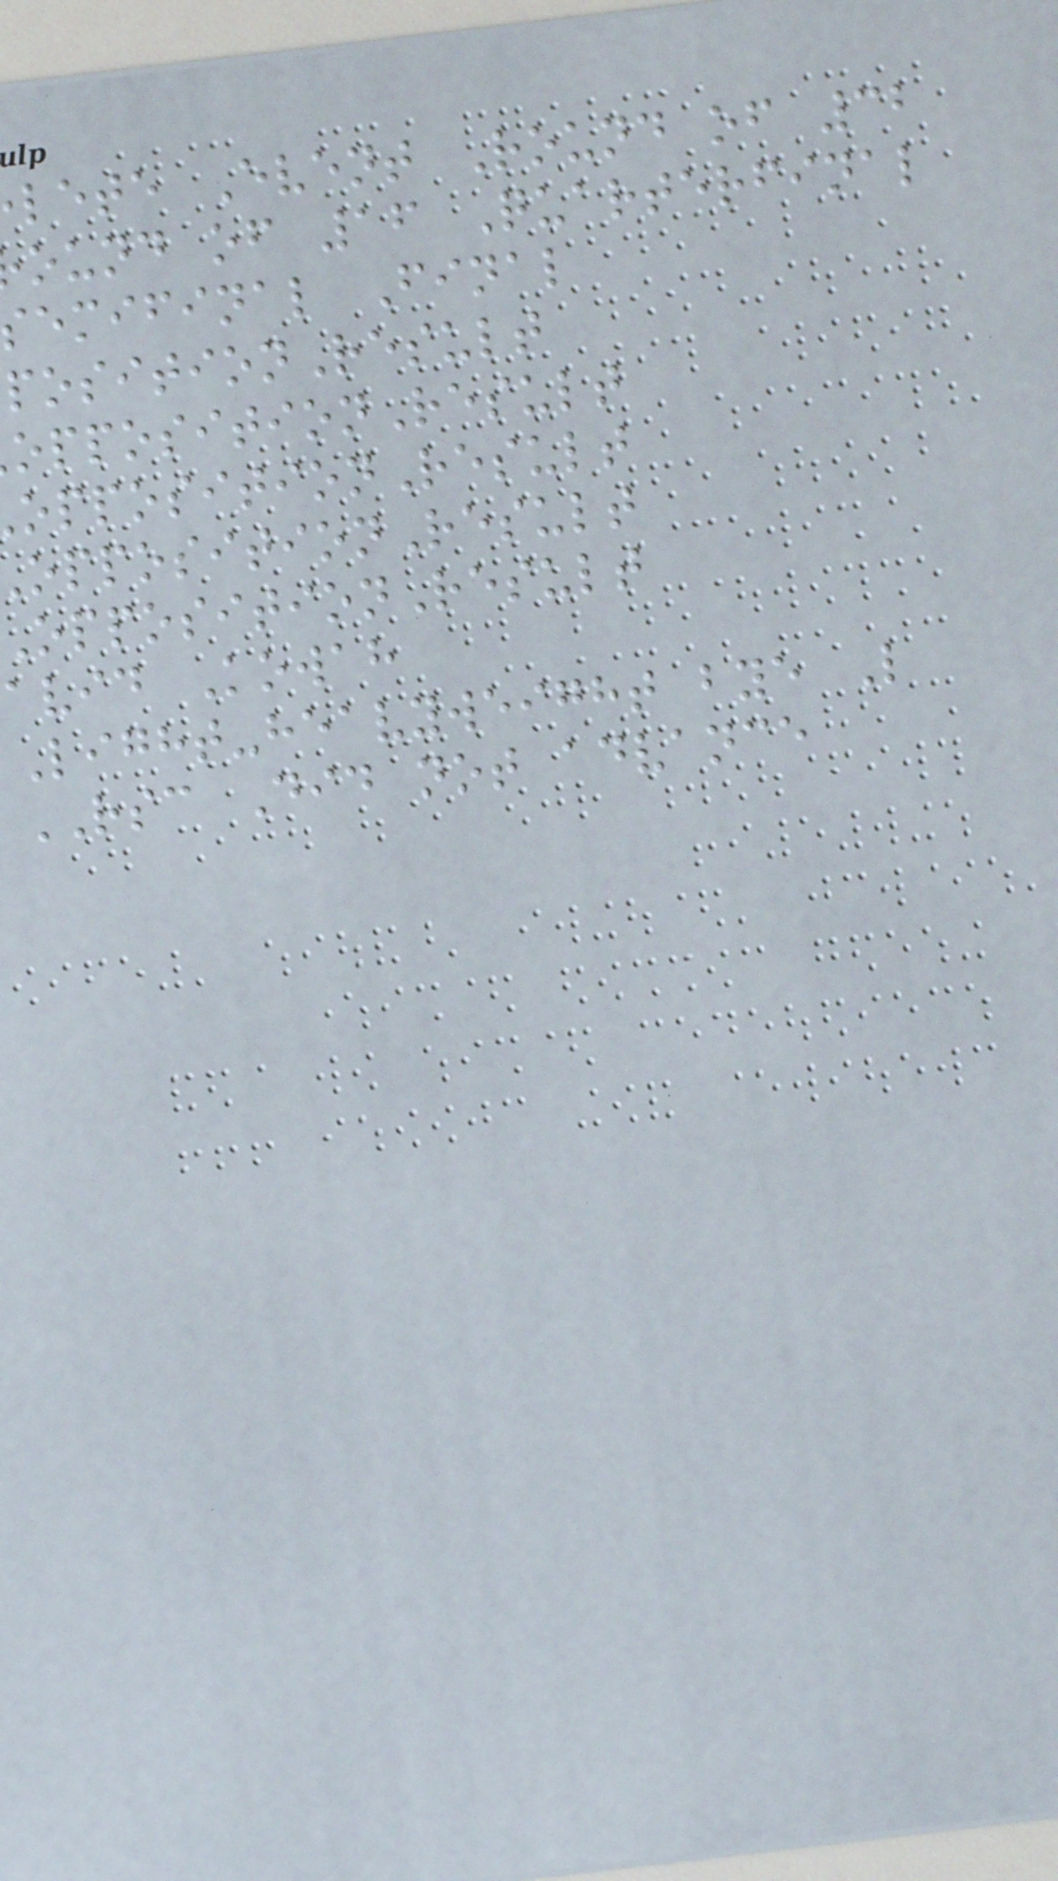lete Event Round of 32
ound of 16 Quarterfinal
emifinal Final
positionResult
ppositionResult
ppositionResult
ppositionResult
ppositionResult
avid Kowah
Light-heavyweight bye L
RSC Did not advance
